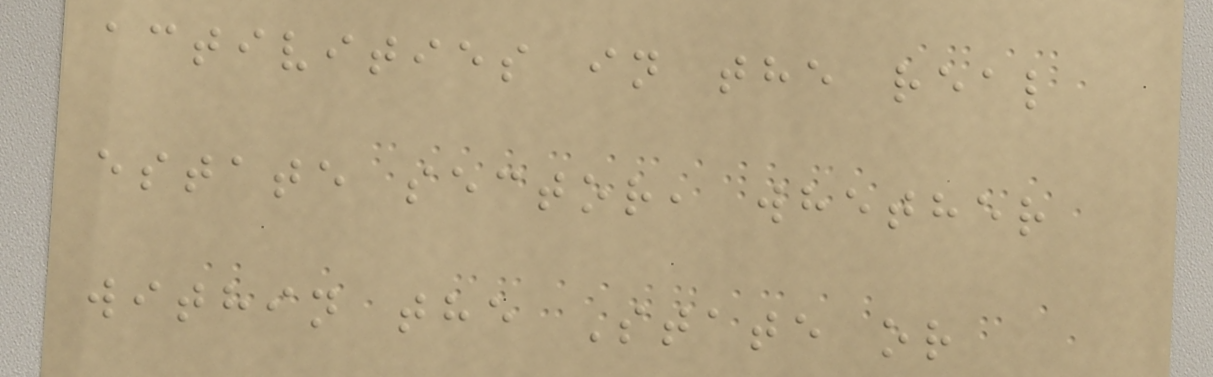activities in the real
estate sector, whether
within the State or
